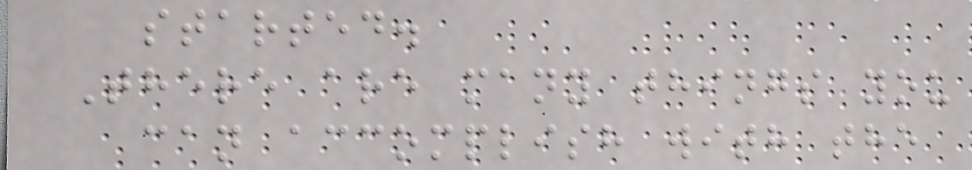started.
There are many things you
can accomplish with the
